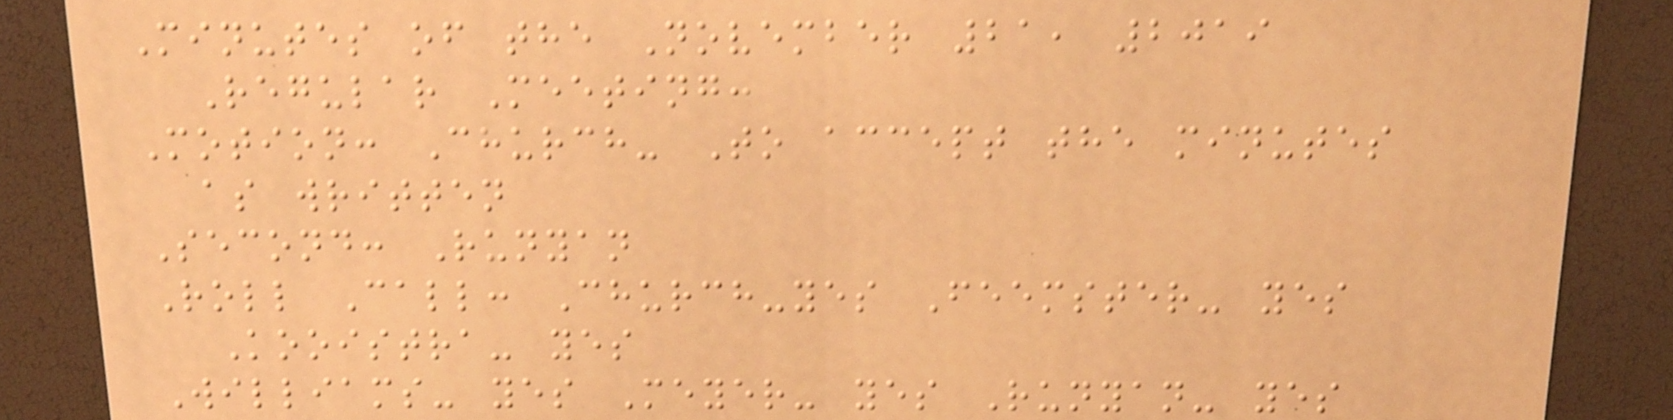Minutes of the November 21, 2019
Regular Meeting:
Motion: Church- To accept the minutes
as written
Second: Runyan
Roll Call: Church-yes Feemster- yes
Kooistra- yes
Williams- yes Meyer- yes Runyan- yes
